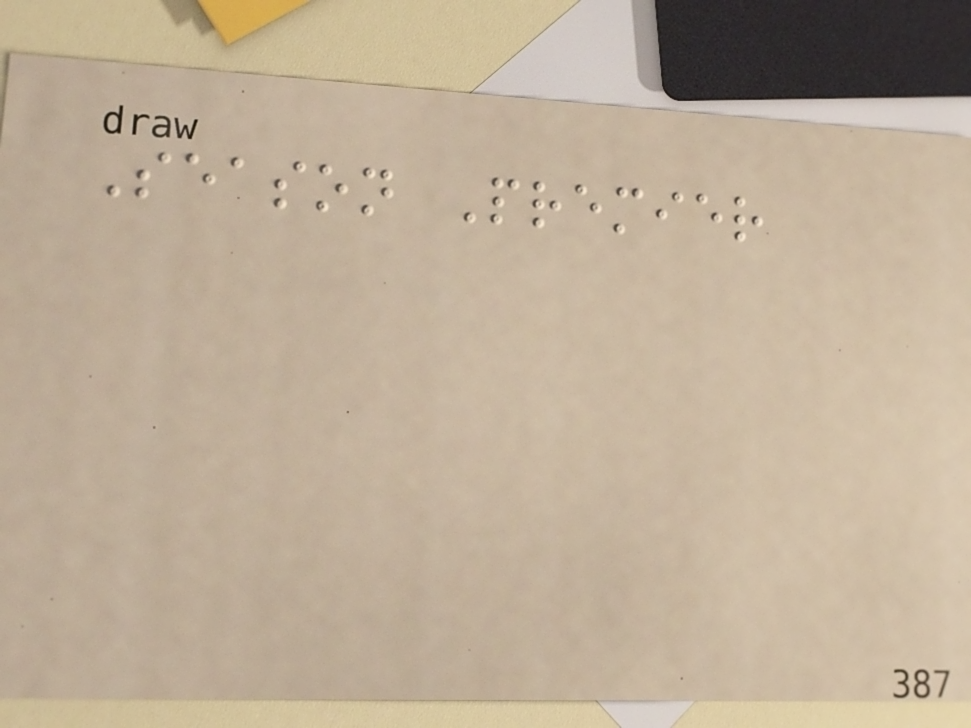Season Premier
